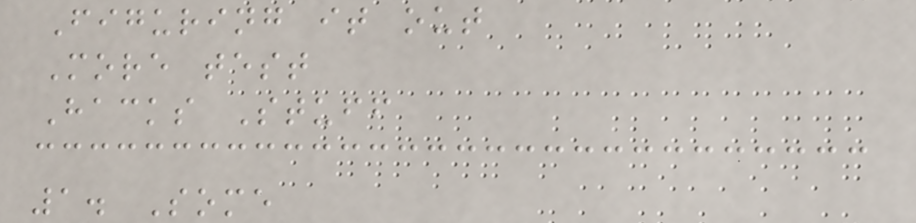Figuring it out
More test
Hacks Stuff
1. Some
